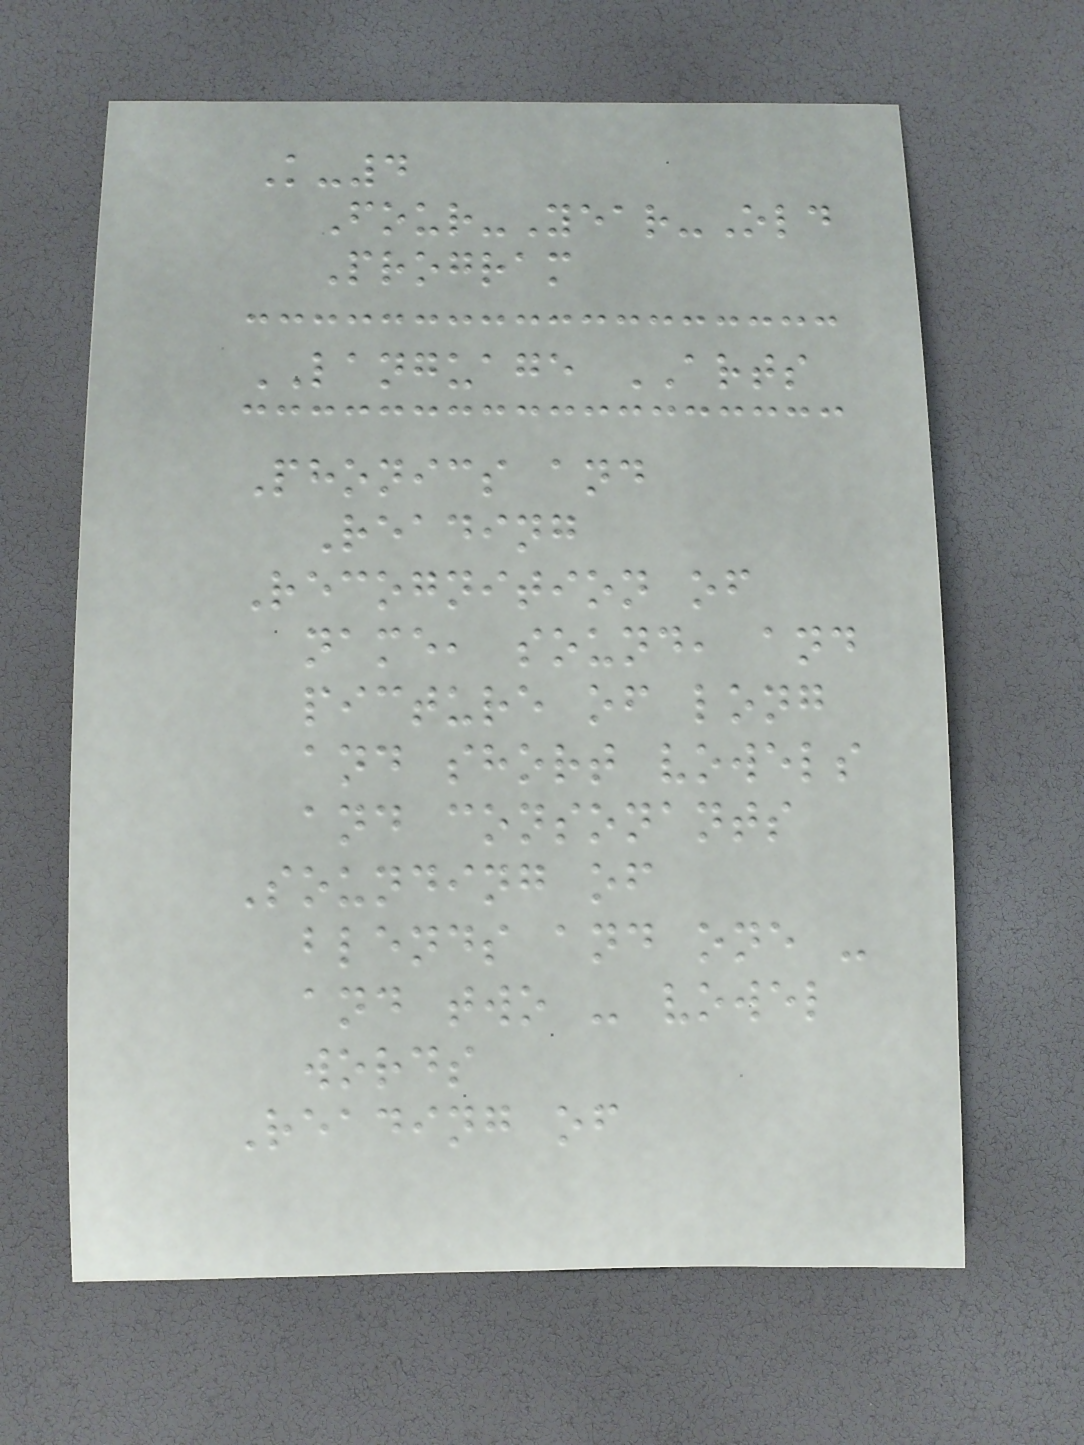K-4
Four-Year-Old
Program
LANGUAGE ARTS
Phonics and
Reading
Recognition of
name, sound, and
picture of long
and short vowels
and consonants
Sounding of
blends and one -
and two - vowel
words
Reading of
